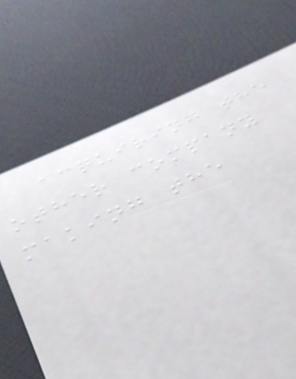acquiring the
other company
making the
